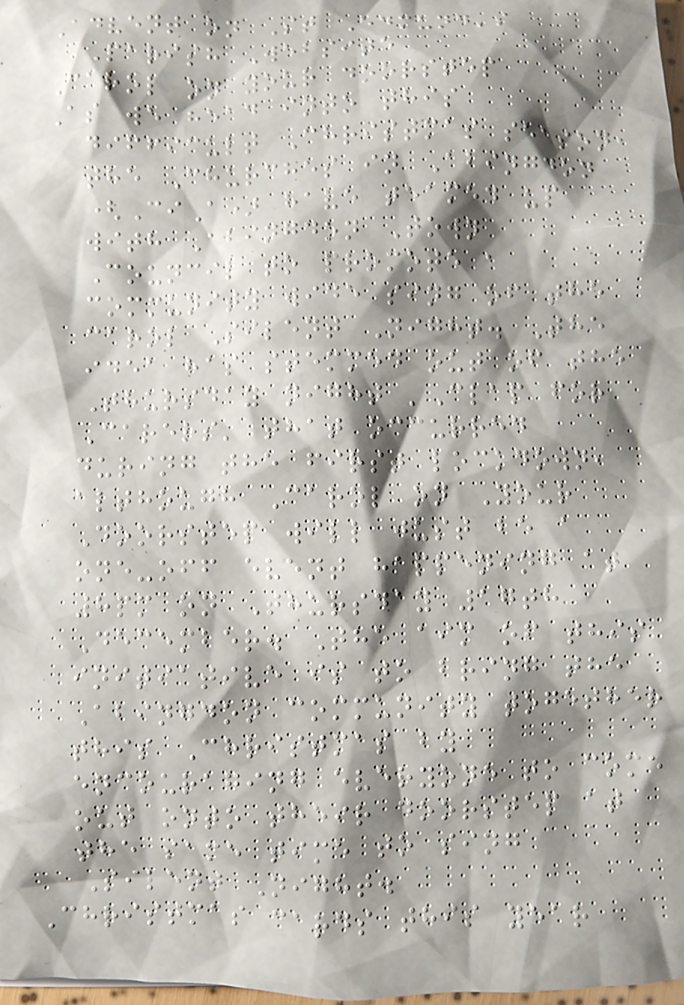Advent on St Edmund's
Parish Website
Carol on your doorstep
As we head into this
difficult Christmas season,
the Churches in Abingdon
(CiA) have teamed up
with Abingdon Town
Council to promote a
community wide sing of the
carol Silent Night. The
idea has stemmed out of the
Thursday night 'Clap for
Carers' that occurred
during the first lockdown,
although Carol on Your
Doorstep will just be a
one-off event happening at
8pm on Thursday 17th
December. The aim of this
initiative is to bring the
Abingdon community together
this Christmas by
encouraging everyone to come
out onto their doorstep at
the same time to sing
Silent Night.
Christmas cards this year
